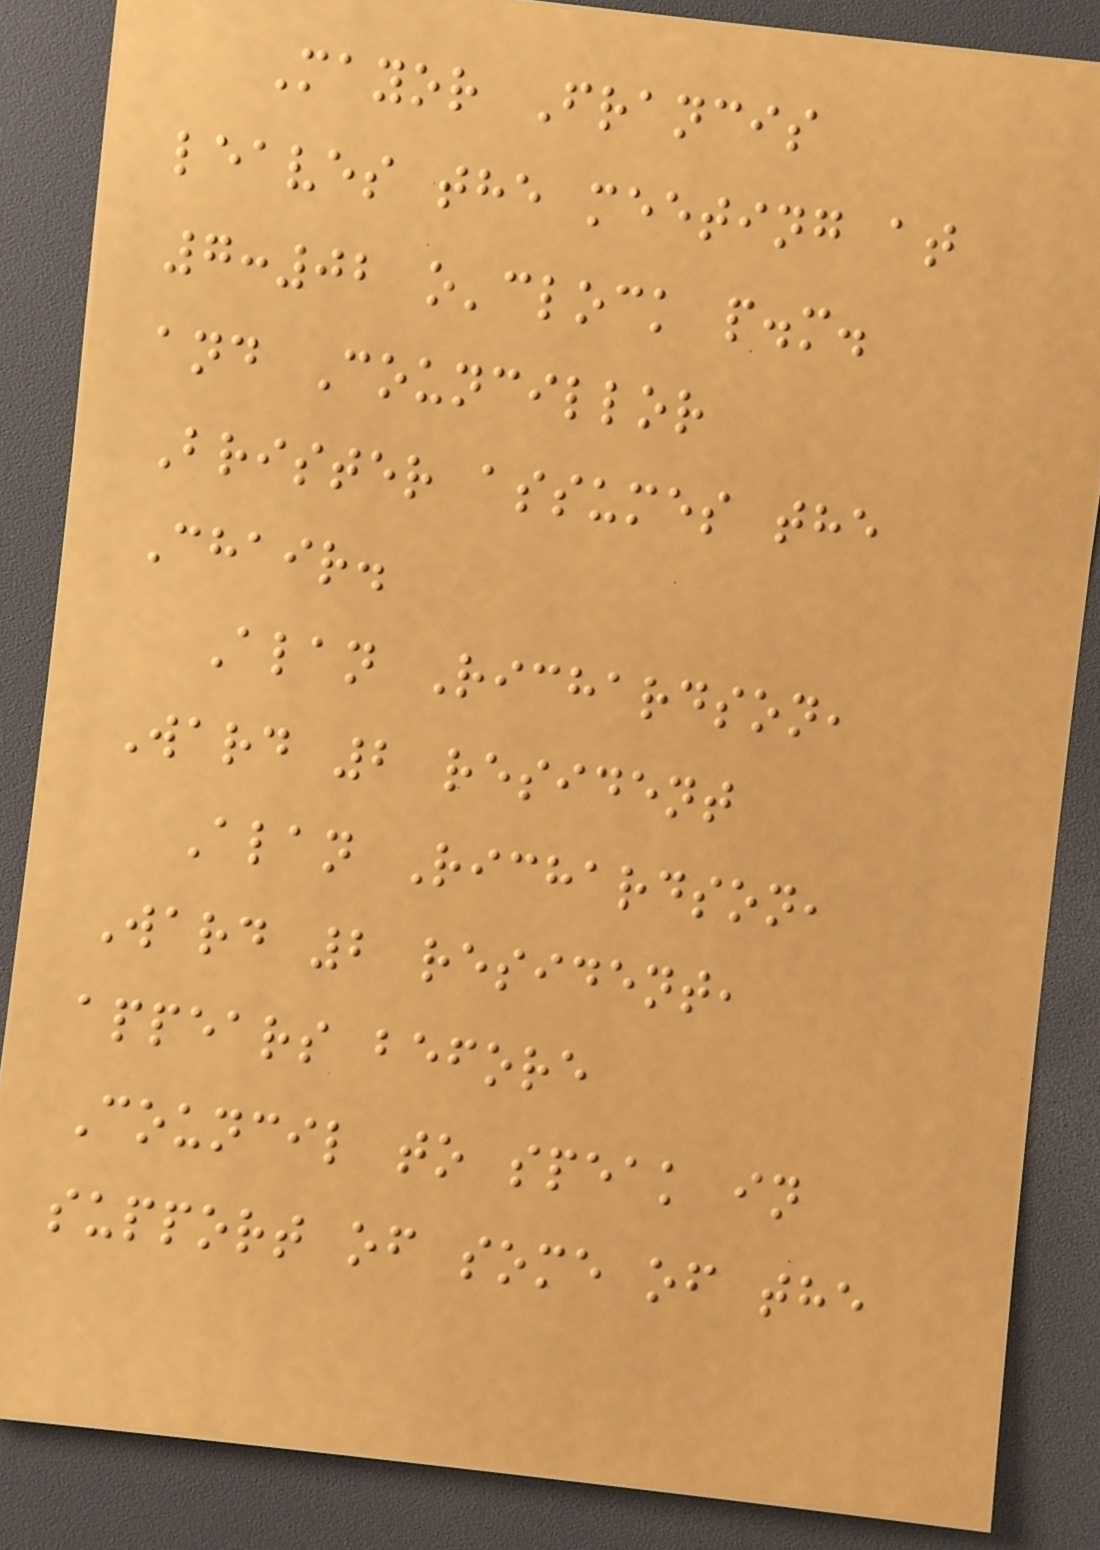Mayor Francis
leaves the meeting at
7:02 o'clock p.m.
and Councillor
Brister assumes the
Chair.
Alan Richardson,
Ward 2 resident
Alan Richardson,
Ward 2 resident,
appears before
Council to speak in
support of some of the
